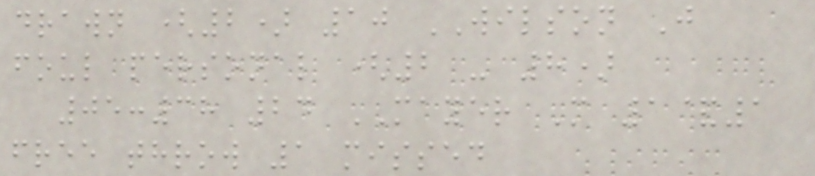drawn (2) 10 WILSON J
foul personal (2 - 8)
05:38 24 MAYER M 1&1
free throw 1 missed
